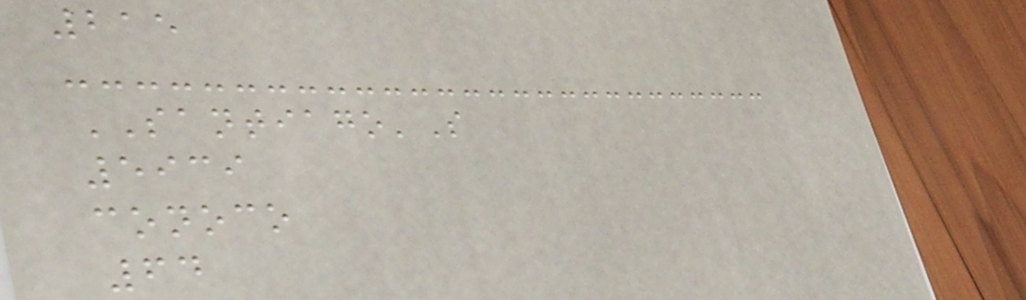215
SANTIAGO'S
5939
conoco
64
